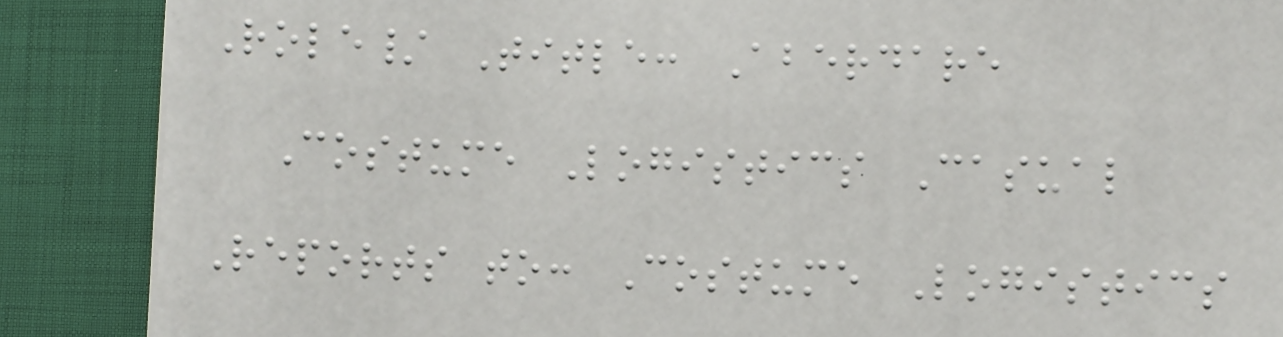Role/ Title: Aberdare
Costume Logistics Casual
Reports to: Costume Logistics
